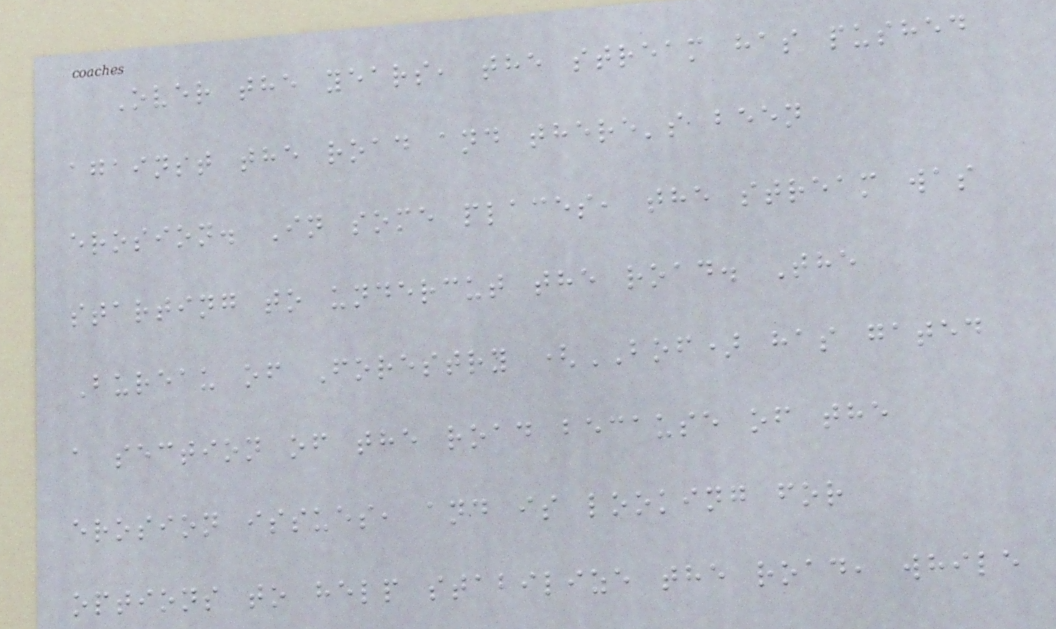Over the years, the stream has pushed
against the road and there's been
erosion. In some places, the stream was
starting to undercut the road. The
Bureau of Forestry (BOF) has gated
a section of the road because of the
erosion issues, and is looking for
options to help stabilize the road, while
